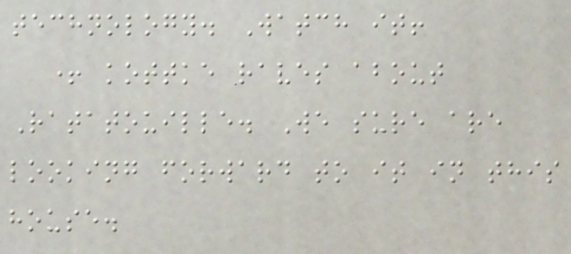technology. Watch it!
+ kottke raves about
Ratatouille. We sure are
looking forward to it in this
house.
